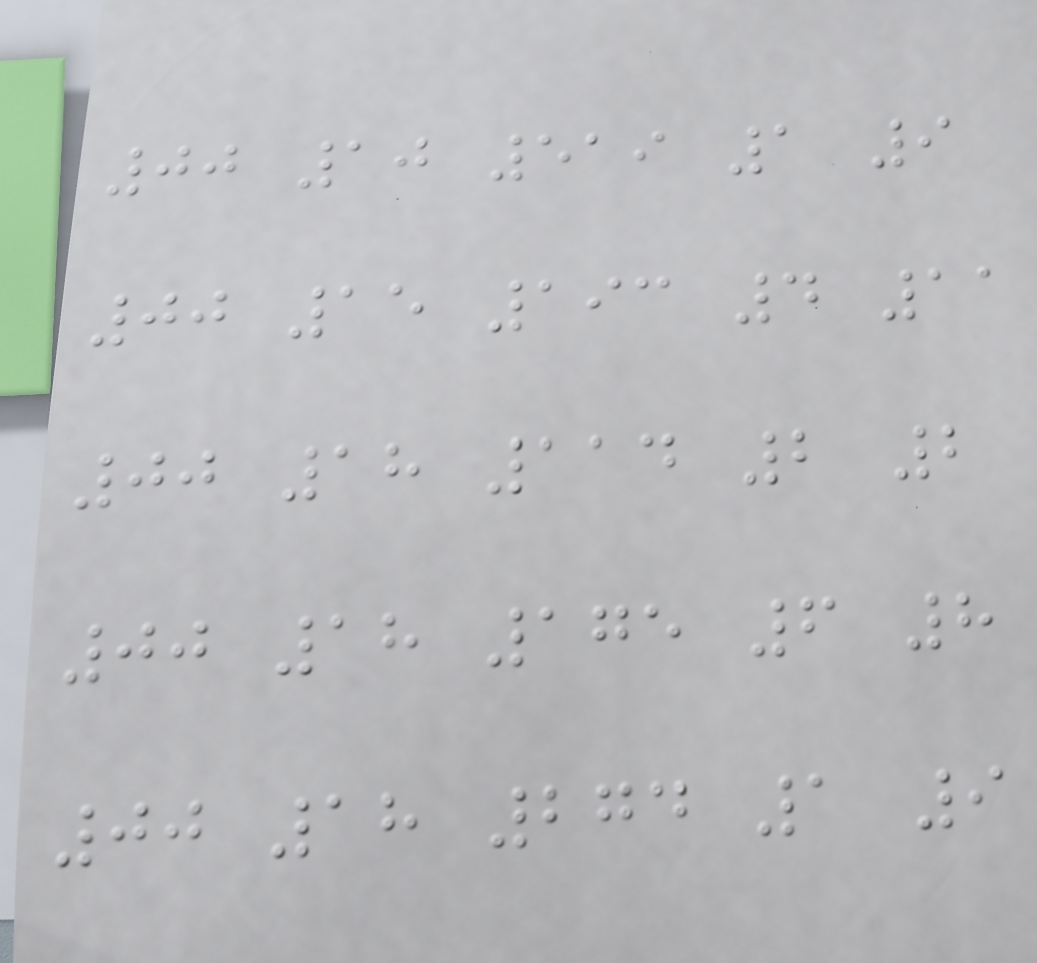00 10 519 1 9
00 15 193 4 11
00 18 114 2 2
00 18 175 6 8
00 18 274 1 9
